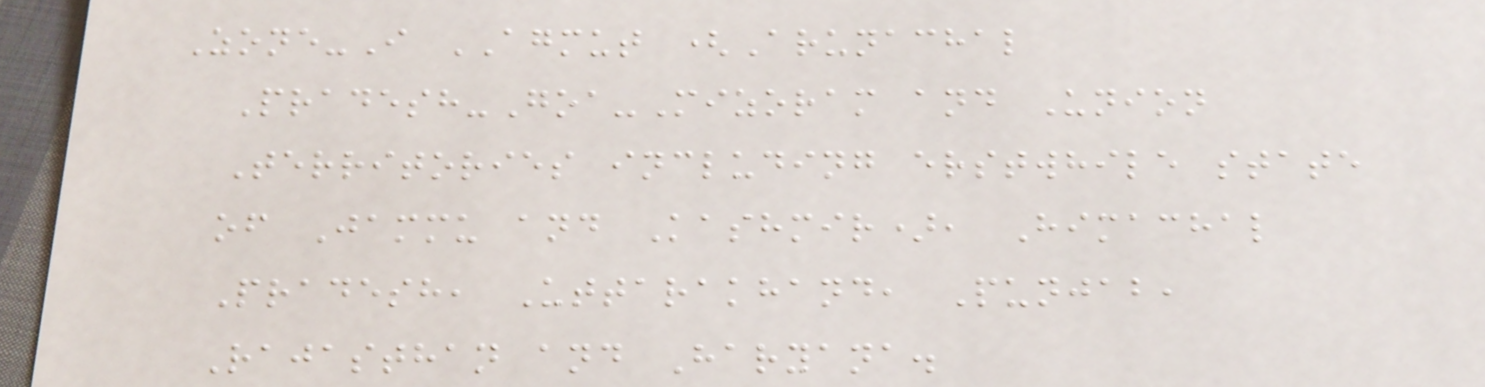Zone-I AGMUT (Arunachal
Pradesh-Goa-Mizoram and Union
Territories including erstwhile state
of Jammu and Kashmir), Himachal
Pradesh, Uttarakhand, Punjab,
Rajasthan and Haryana.
